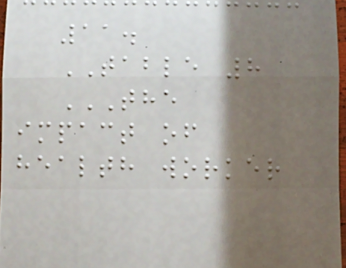11.
TABLE 8
THE
IMPACT OF
HEALTH WORKER
